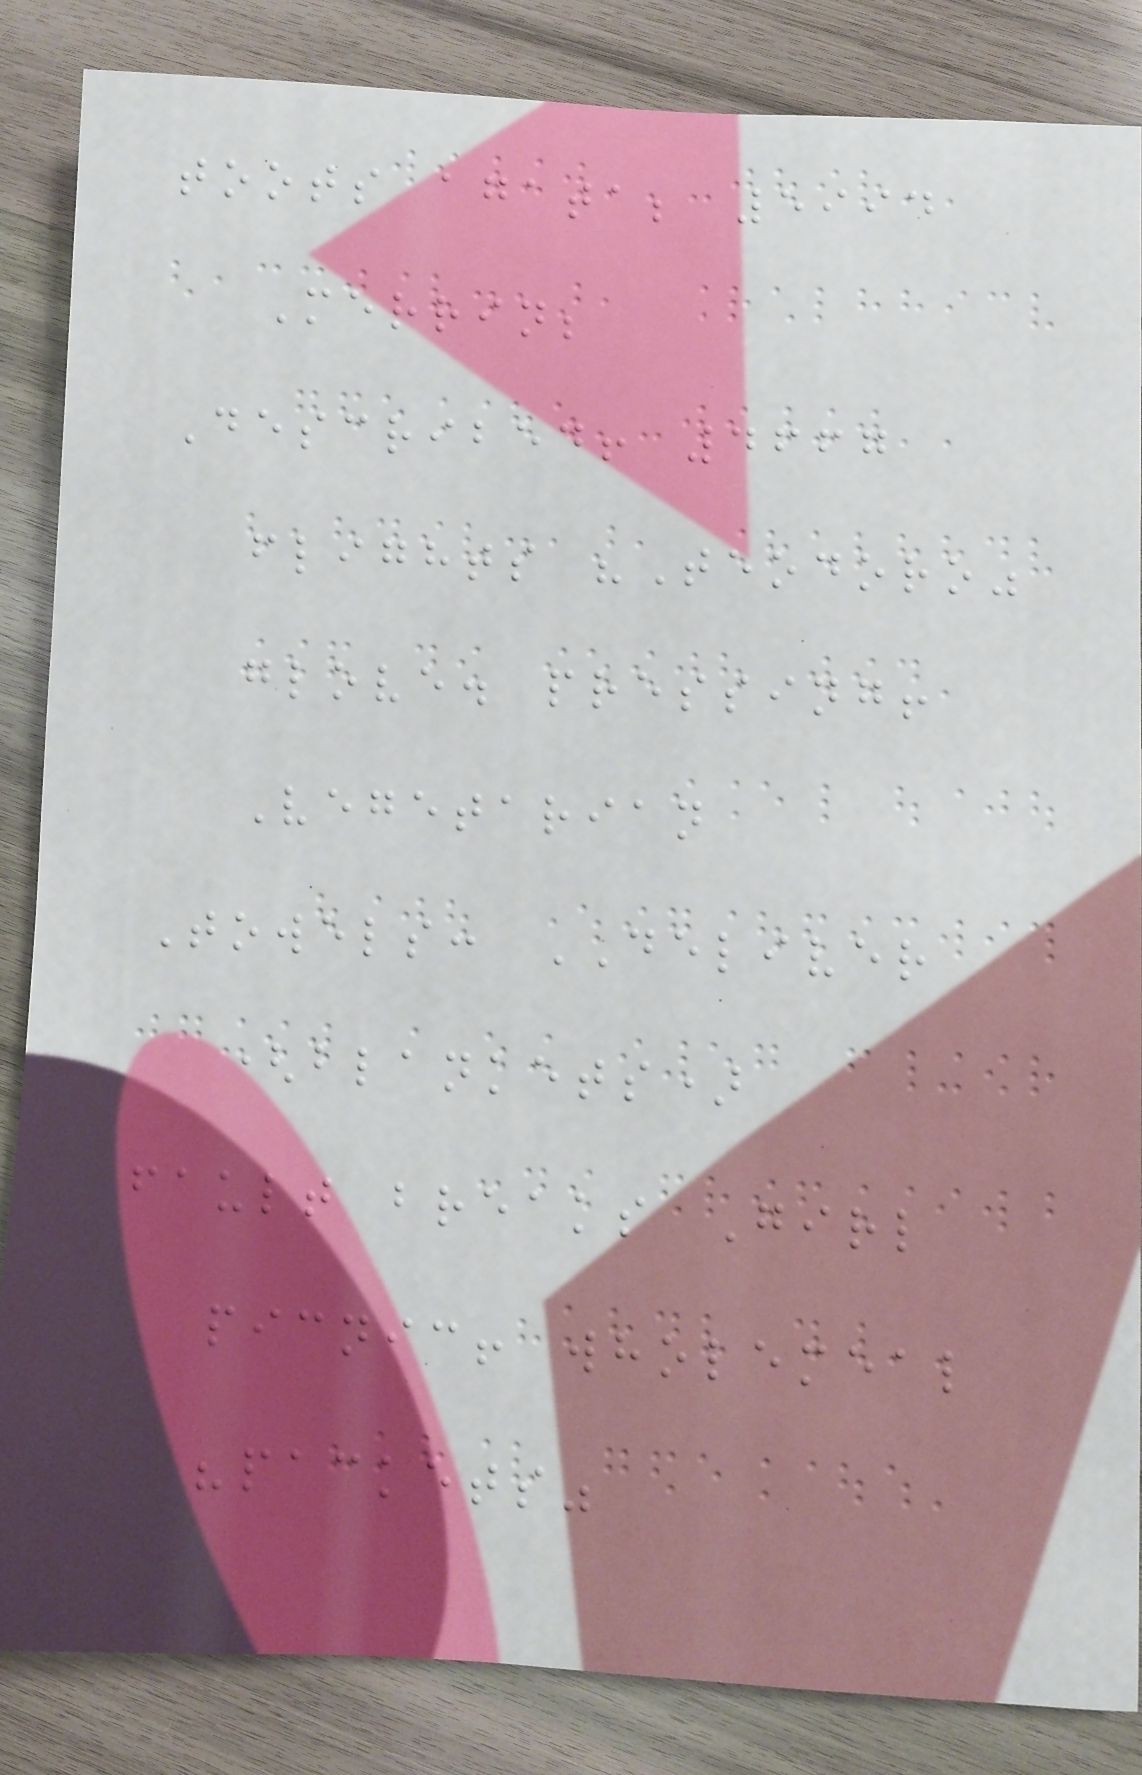toots agata; 5994
Merrin;
Described! 4667
flights "Teodoro"
glove. pressing!
Vegetarian
Towels: DELIVER
(blankets)
fault breaks Girl
picnic! wholemeal
"packets"
